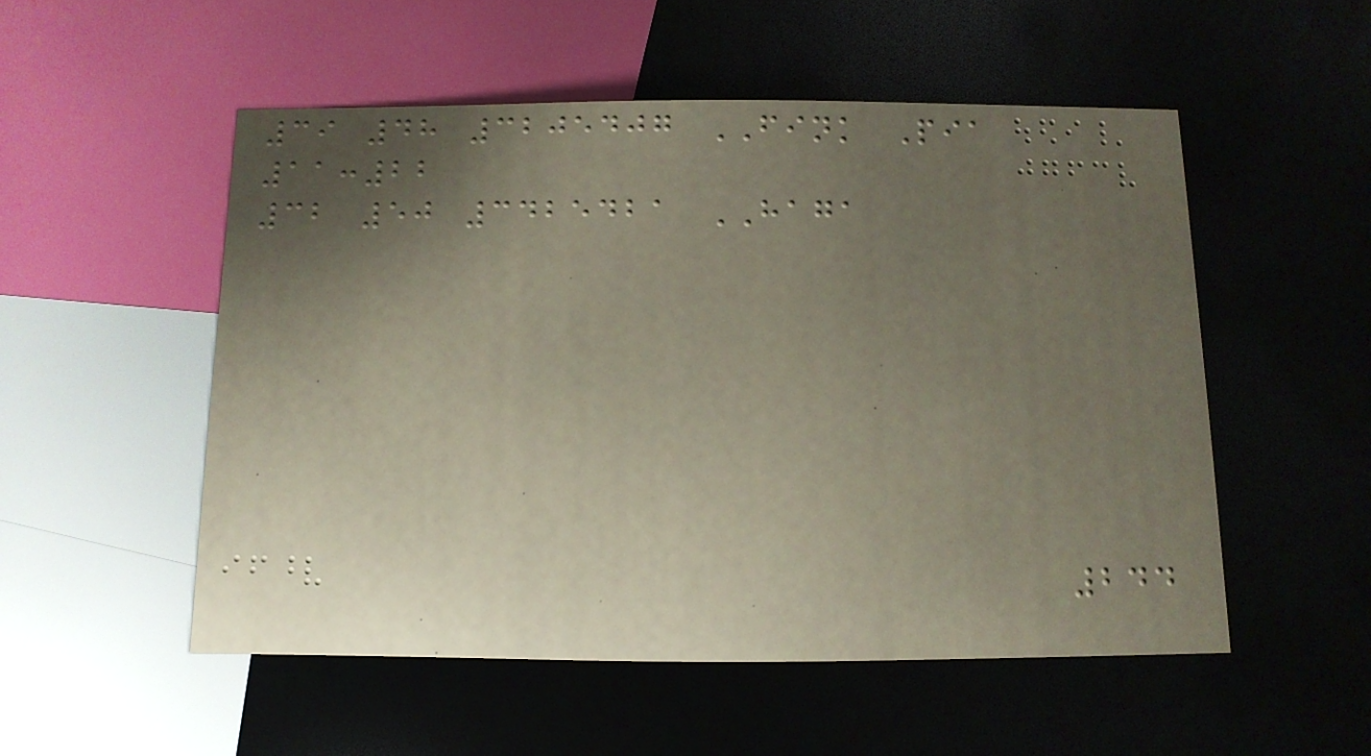39 48 3205407 FINK Pia
11:22
32 50 3425421 HAGA
244
